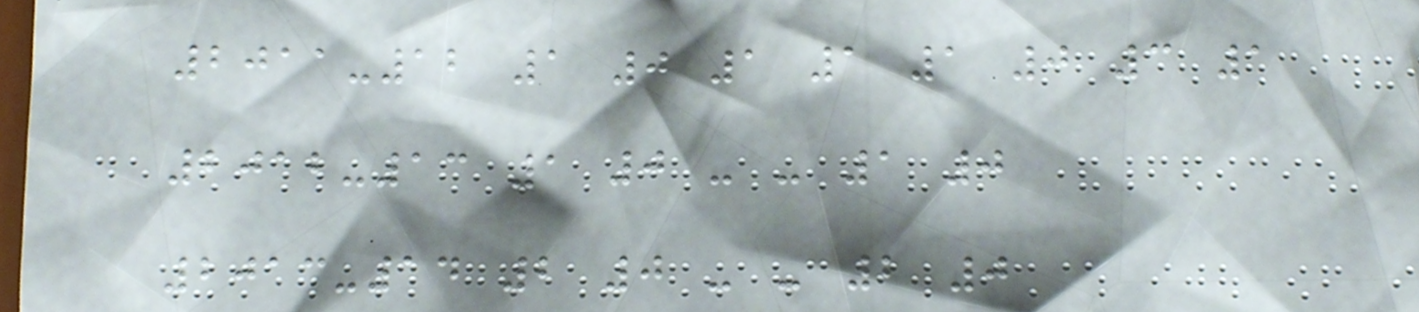2011-12 1 0 1 1 1 0 3 1
2012-13 1 0 - - 1 0
2013-14 2 0 - - 2 0
